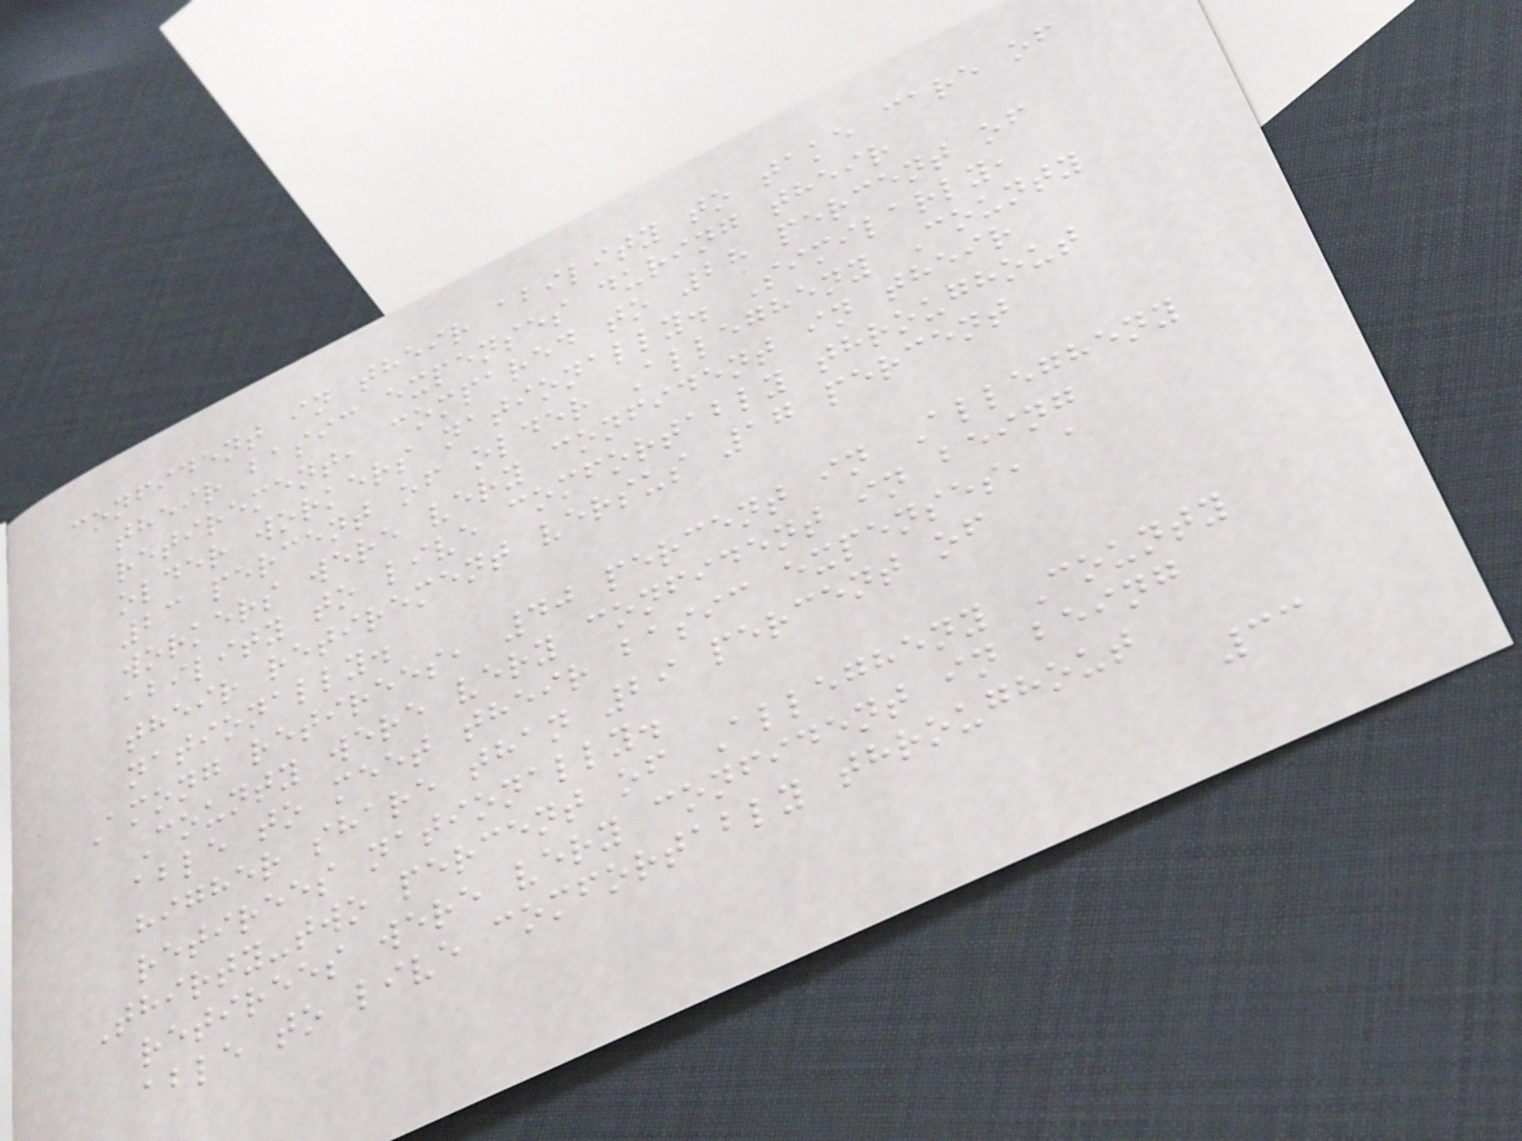confident in their ability to take care of
their basic expenses during their
retirement, compared to 28 percent of
older workers nationally. Similarly,
23 percent of older Allegheny County
workers were very confident in their
ability to live comfortably throughout
their retirement versus 17 percent
nationally.
Among retirees, 40 percent in Allegheny
County were very confident in being
able to meet their basic expenses, a
higher share than 29 percent of
retirees nationally.
Thirty-two percent of Allegheny County
retirees were very confident in being
able to live comfortably throughout
33
